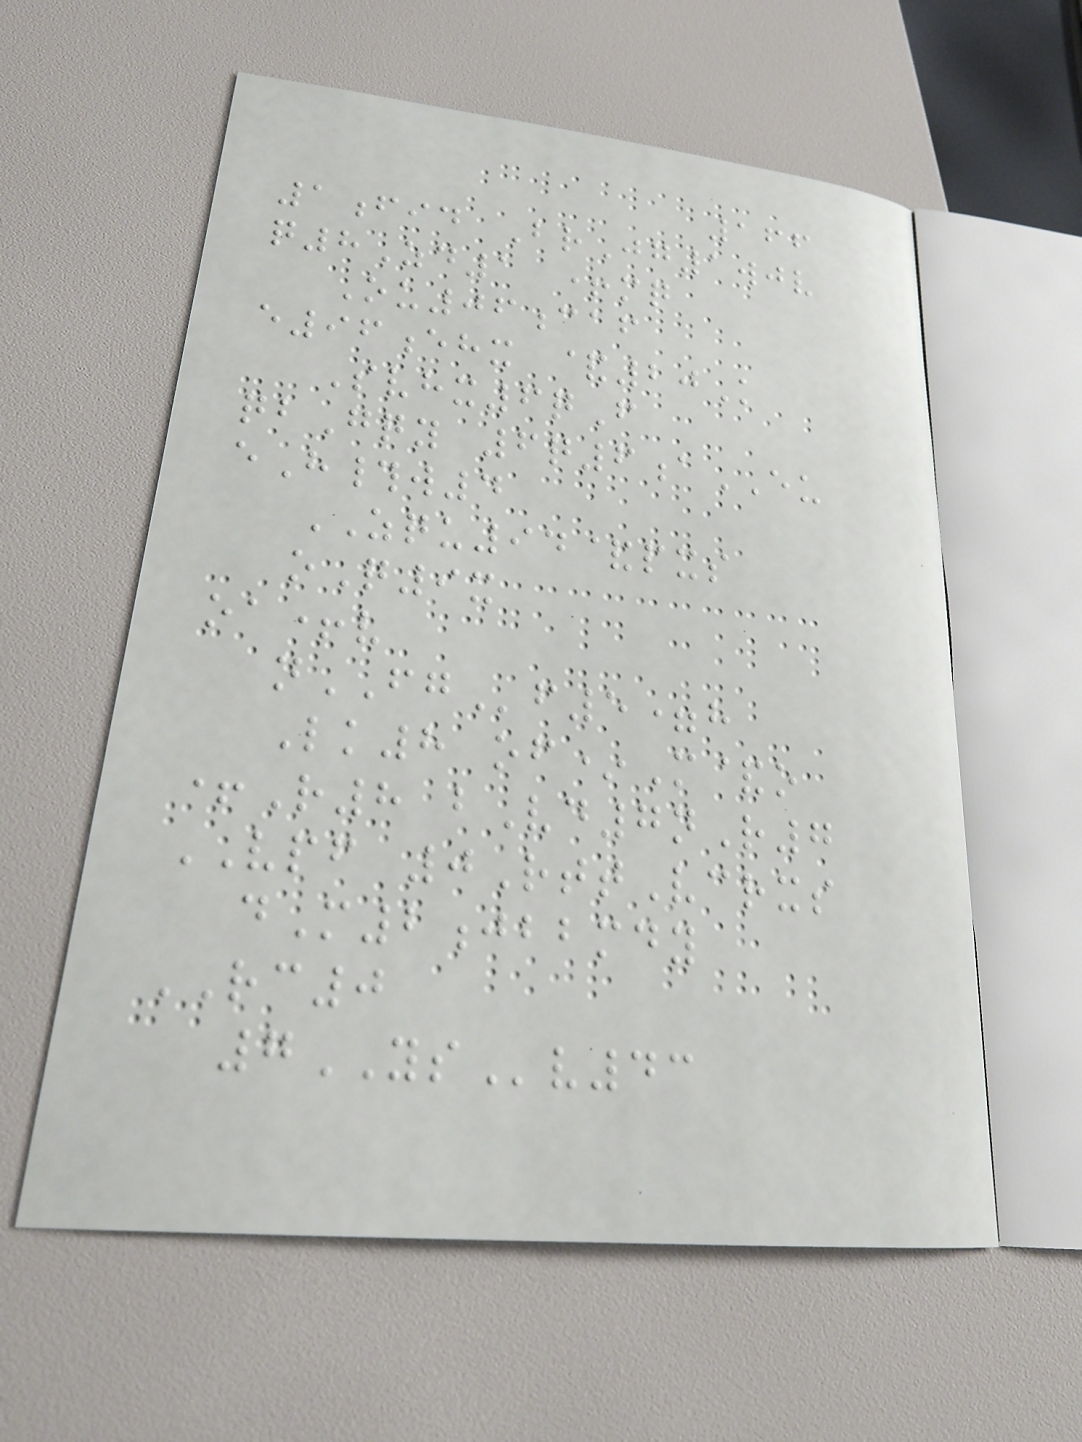166
1fid BrJg1wjv
q8Zd1 +mq
Ou06caf
e96ehx &20K
Svhx6qF
qbGqy 6q6aEU
eH#w4
ZQU94&pxs
oQ9x
oa+v
nFGf5=h
Lk8 of*M&o
+R8 bVd7nR7
VPF 0RttVcrxs
dM2jbbmdy
RC0
7YSv43
